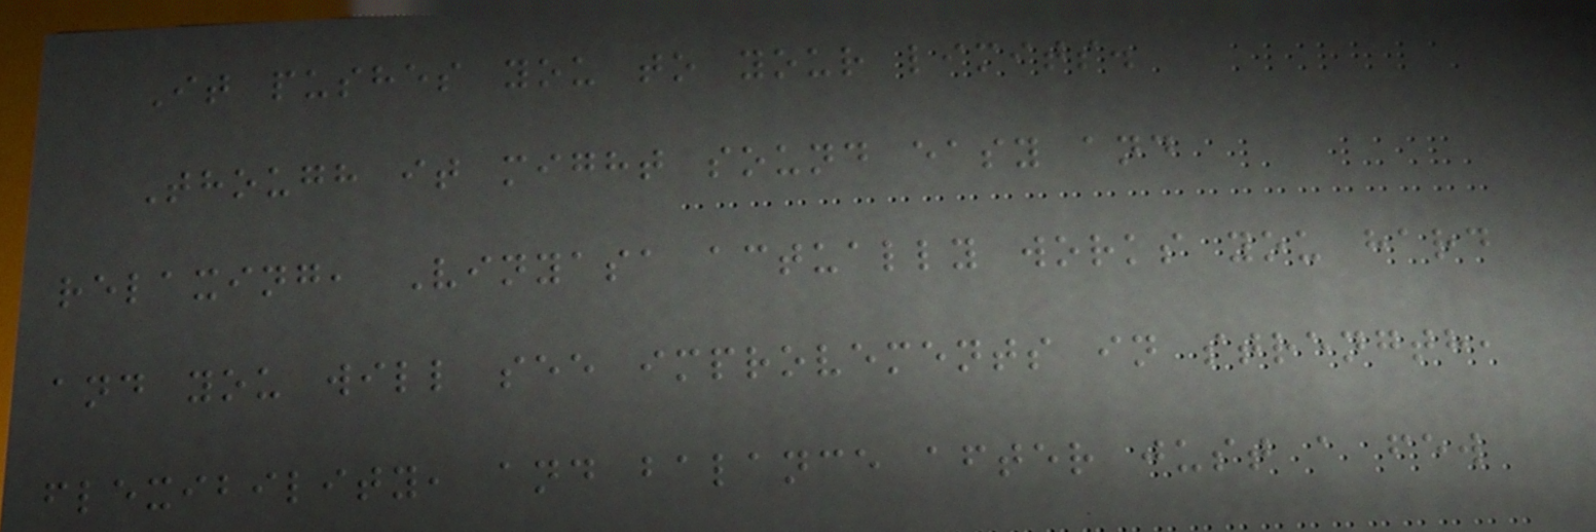It pushes you to your limits.
Though it might sound easy and
relaxing, Vinyasa actually works you hard
and you will see improvements in strength,
flexibility, and balance after just a few
